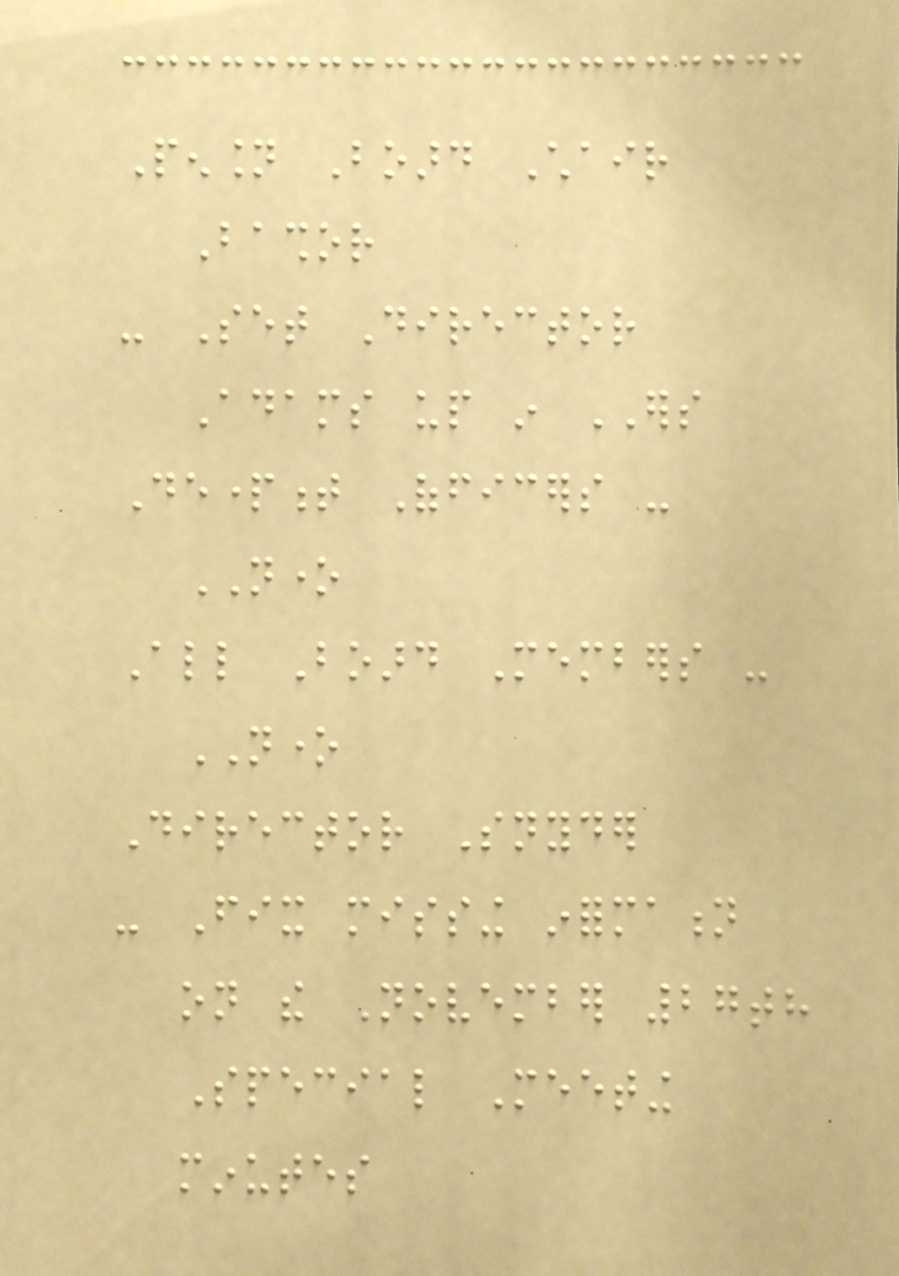Pension Board Chair
Bashor
- Set Director
Adams up in ERS
Department Officers -
NONE
All Board Members -
NONE
Director Snyder
- Fix missing information
on the November 27th
Special Meeting
minutes
